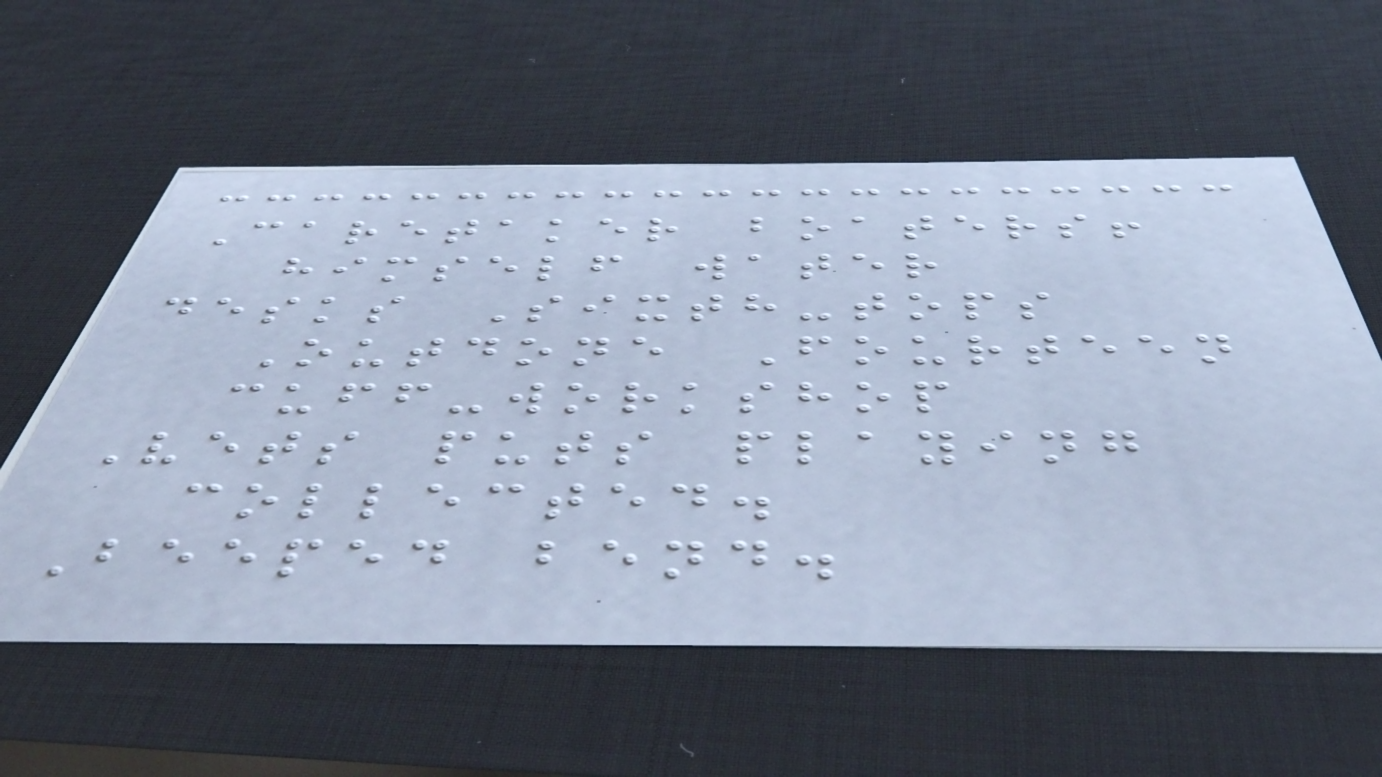Caretaker boaters!
himself water
desks Sixth-tops
Outdone Fourteen
cuff-workshop
Vets puts playing
collected.
Beeped bend.
